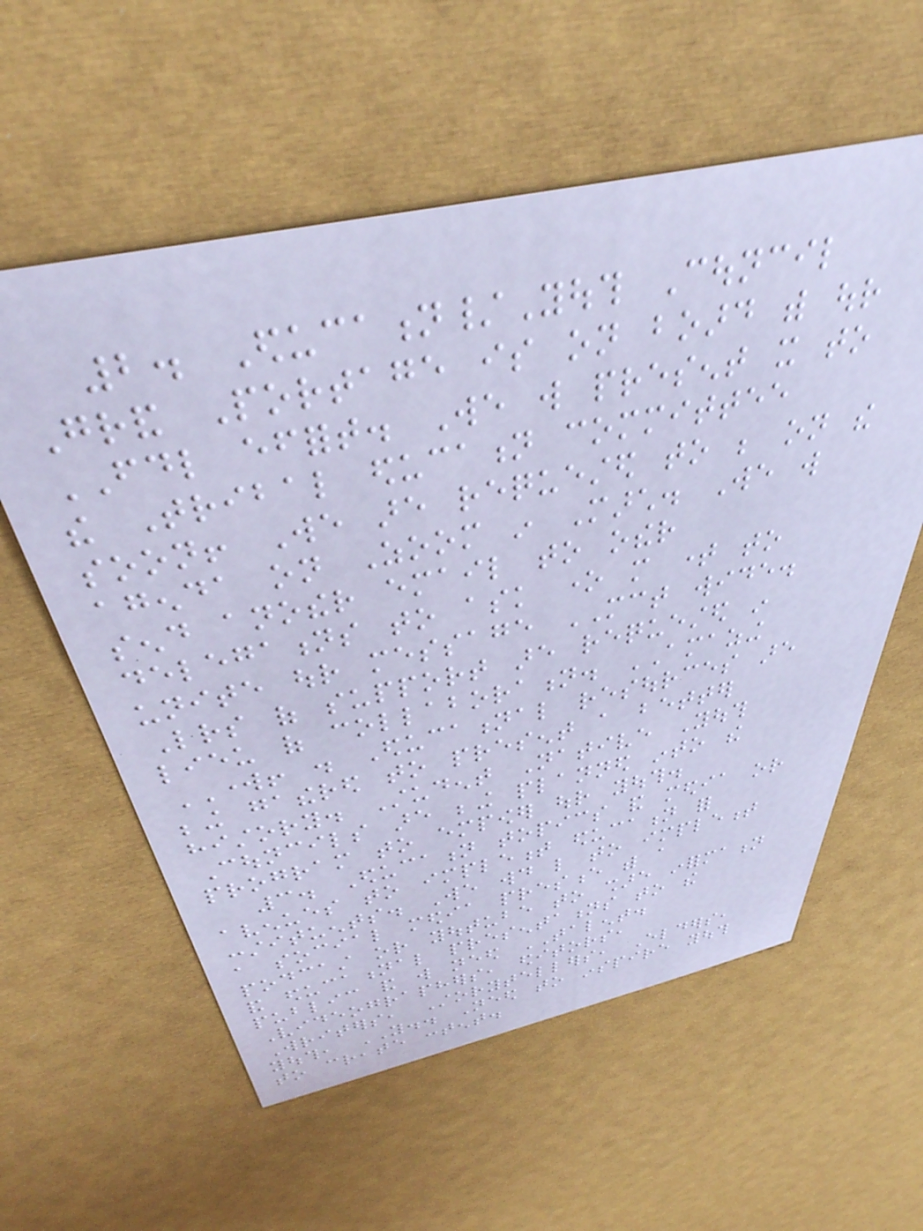2. Education/Youth Council
Grand Portage is on board with our
FDL effort. We will present it to
the Tribal education committee
soon! We are requested to be on the
agenda on Zoom in March. We will
send another email to other
delegations to ask one more time to
unite our message MCT wide.
Letters of support are requested in
lieu of collaboration. AMAZING
WORK! . Educational resources are
being gathered to present a better
history. Student Native Youth
Councils are being planned into the
program to empower our youth.
3. Education topics and media or
avenues to implement education for
constituents. We would like to implement
a social media presence with a
podcast or youtube to share information
and educational presentations to the
public and will need TALENT.
Videographers, editors,
Writers, Storytellers, Elders,
youth, YOU.. Need to inspire youth
to create content.
